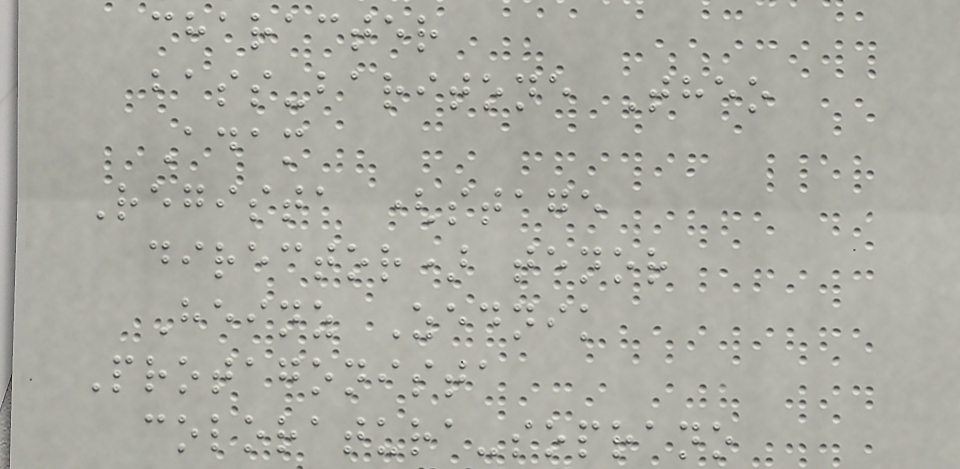character
bass-baritone Theo
Adam
Regista (stage
director) tenor
Heinz Zednik
Protagonista
coloratura-soprano
